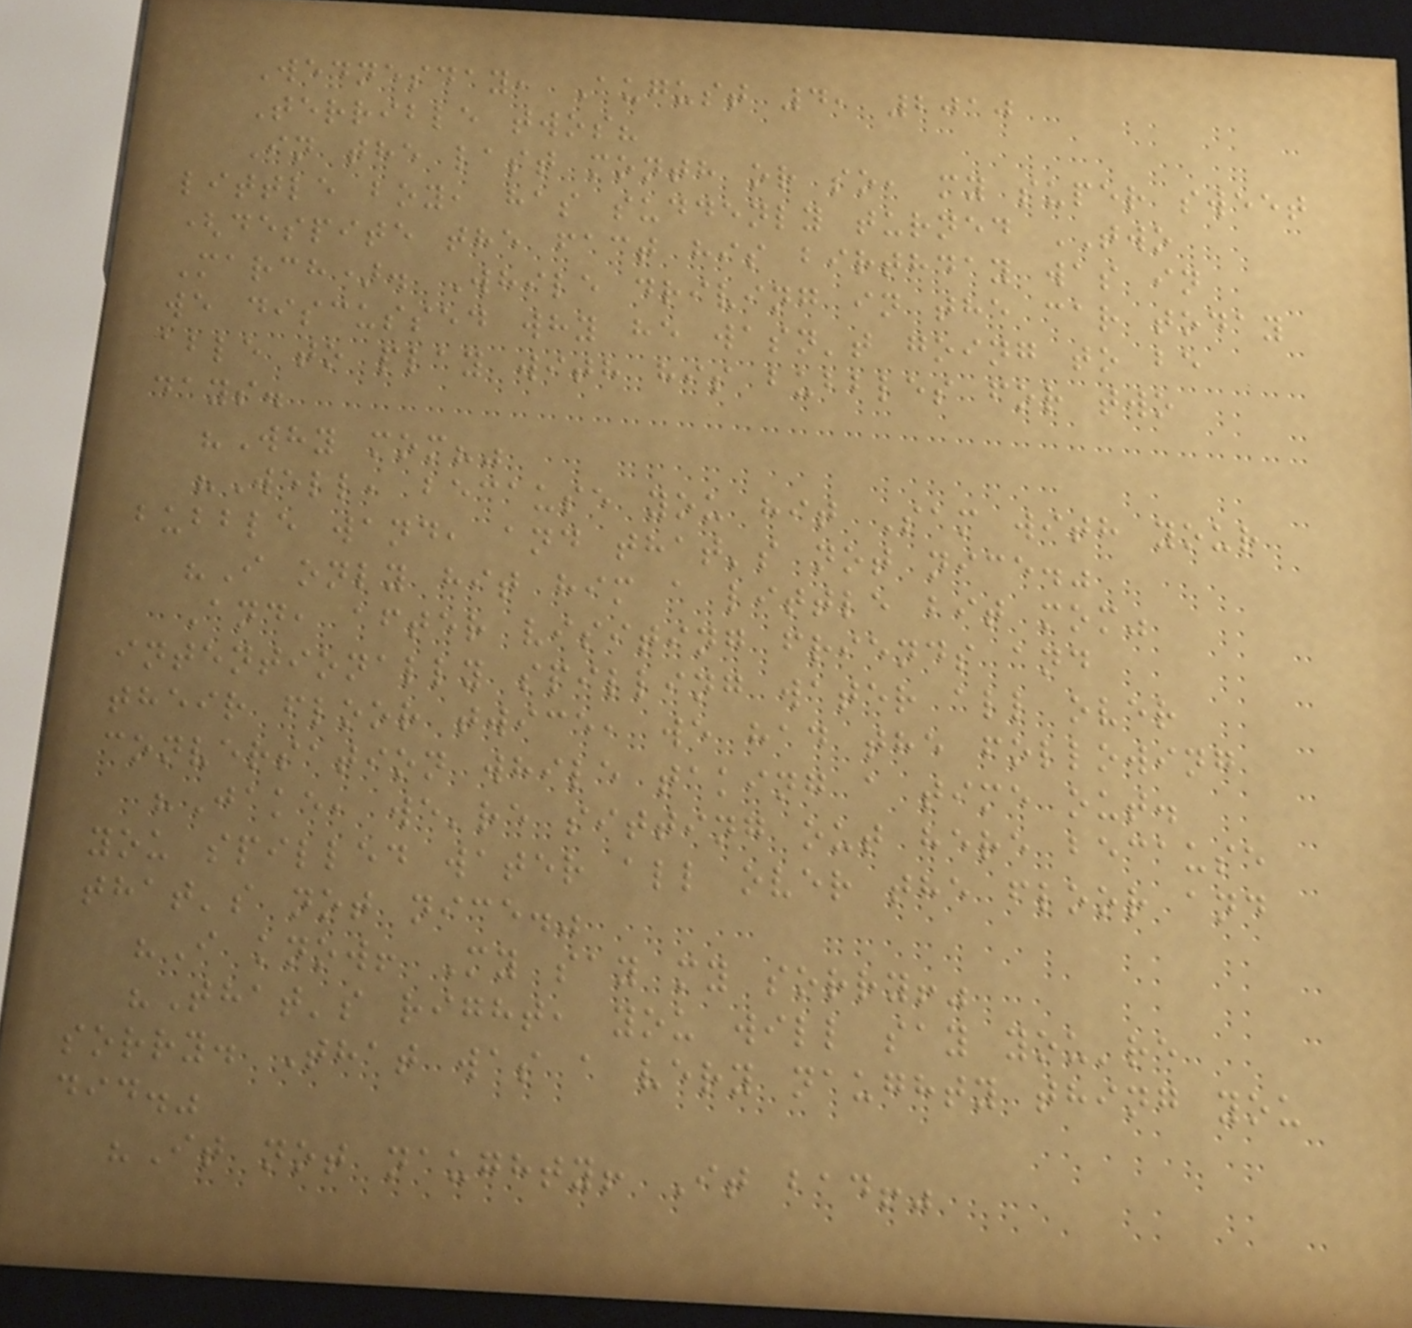Wednesday, August 4, 2010
Terrible twos?
In the last month or so, my super sweet
little boy, has suddenly turned TWO
(despite the fact his birthday was in
March). While driving in the car today
we discussed why he wasn't going to be
able to play with his bubbles for two
days.
"Why mom?"
"Well, because you hit Sam with your
bubble wand, and that's not nice."
"I only hit him a little bit mom"
And, after visiting friends and
intentionally spilling water all over
their floor twice, we had the following
conversation while taking a time out.
"Jake, we're sitting out here because
you spilled water all over the floor and
that's not nice."
"I know! My say my sorry!"
"That's right, you will say you're
sorry. That was a very naughty thing you
did."
"It not naughty! It bad!"
